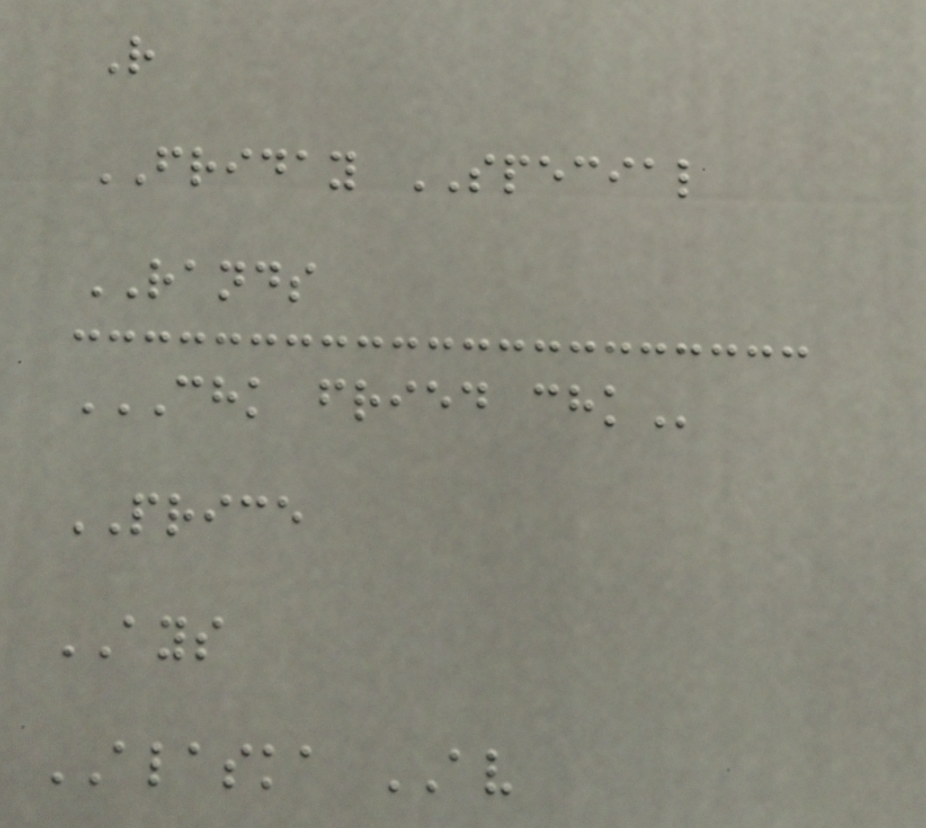R
FRIDAY SPECIAL
RANDS
CHK FRIED CHK
PRICE
AYS
ALASKA AV
